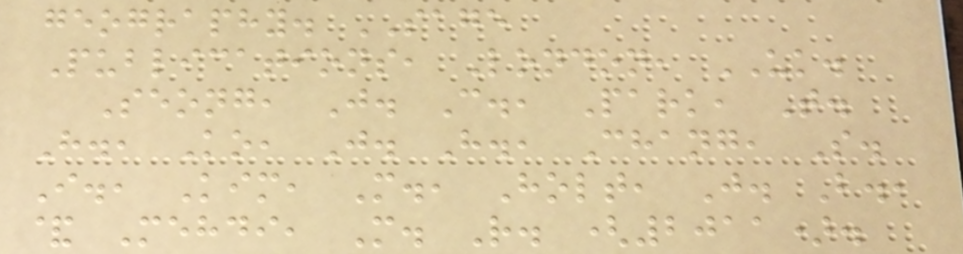geography. SAGE
Publications, London, UK.
Seong, J. C., Park, T.
H., Ko, J. H., Chang, S.
I., Kim, M., Holt, J. B.,
& Mehdi, M. R. (2011).
